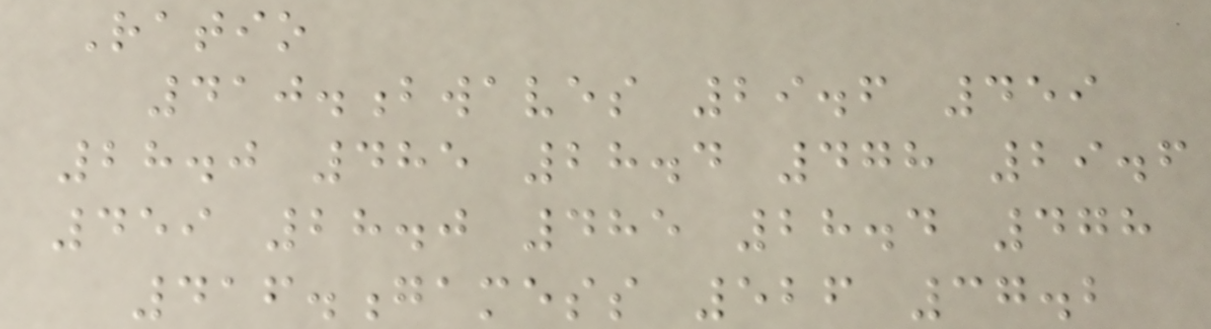Ratio
410.bwaves 29.6 459
28.0 485 28.4 478 29.6
459 28.0 485 28.4 478
416.gamess 526 37.2
